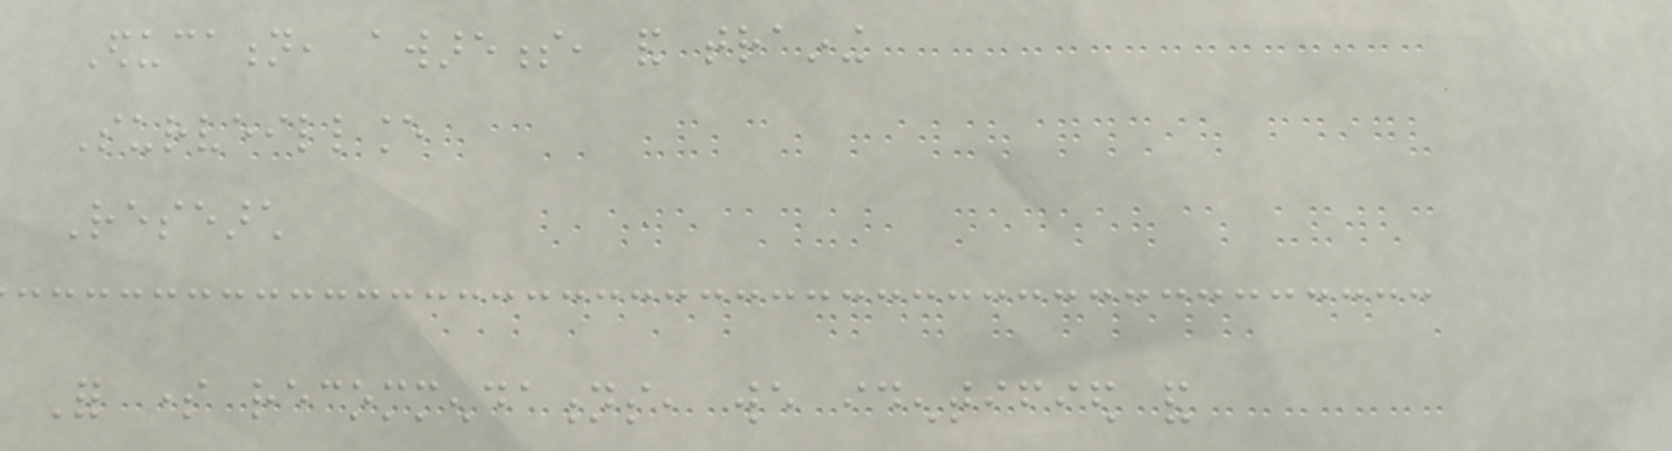Education, awareness, and training
Surveillance
Research
For some recommendations, we identified and
